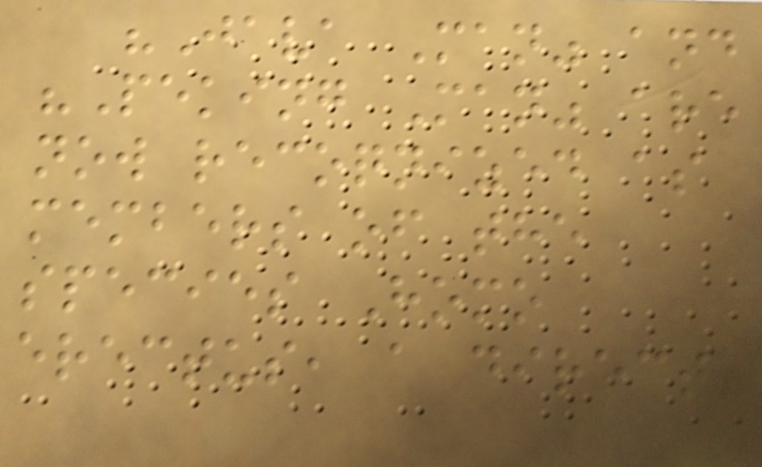"Java Man" and
"Peking Man" are
now recoqnized as
members of the
species Homo
erectus, a direct
